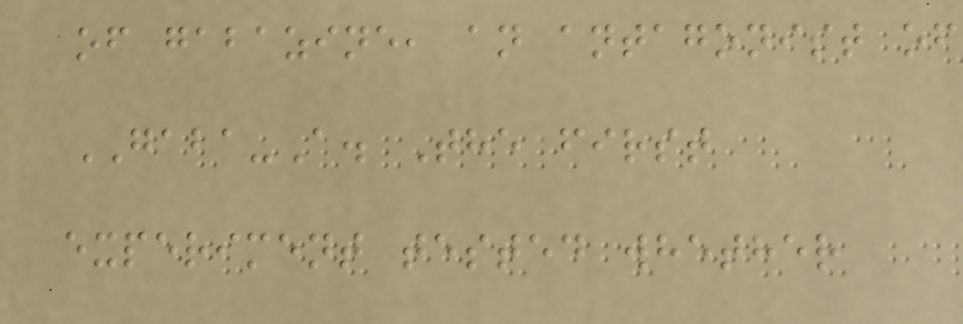of gabazine, an antagonist of
GABA-A. The first
experiment tested whether
